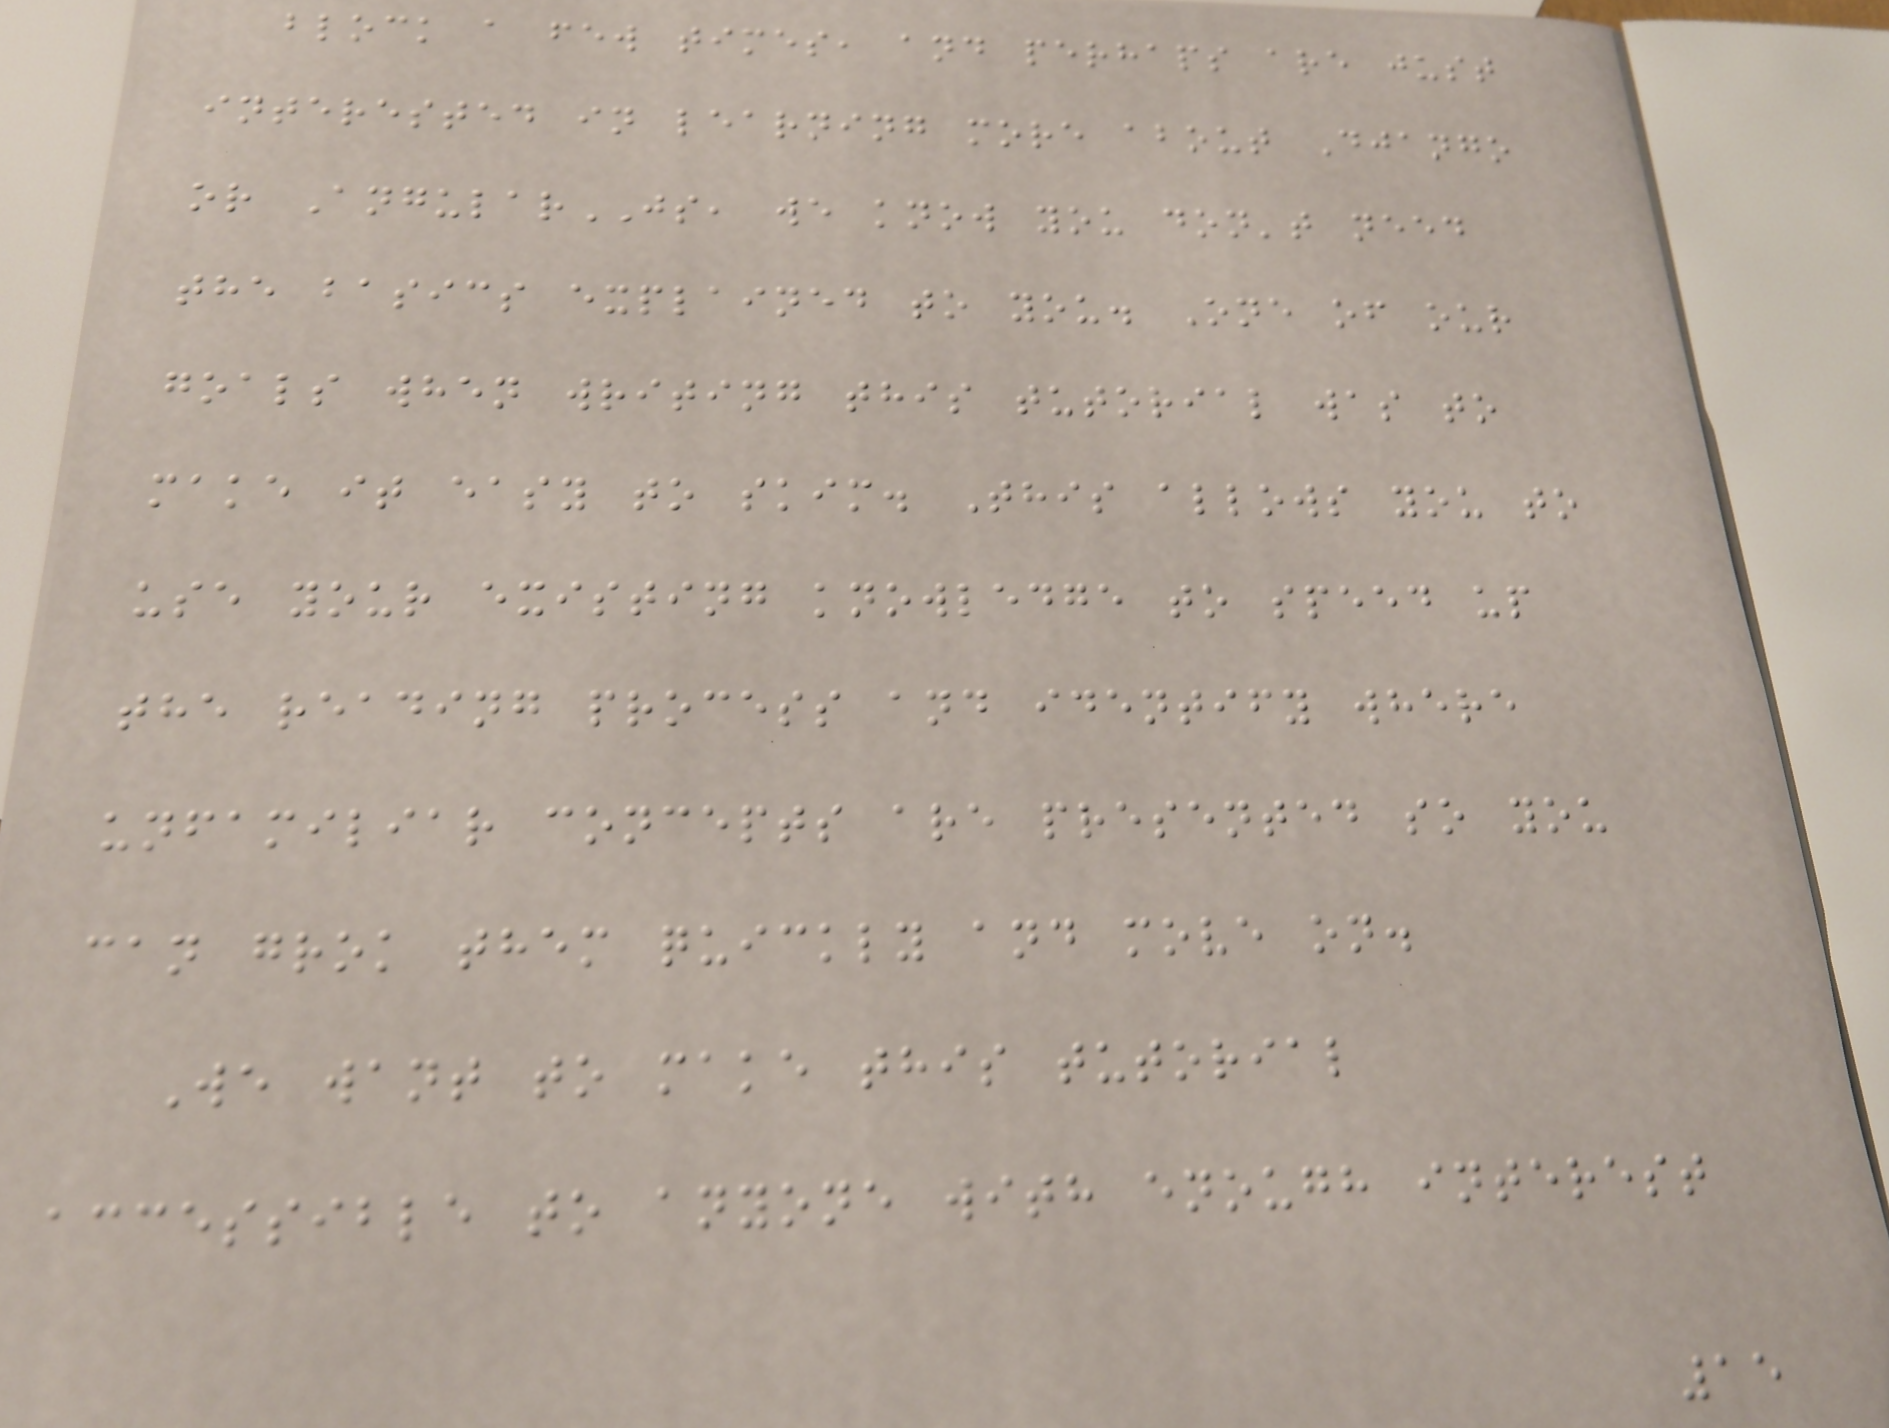block a few times, and perhaps are just
interested in learning more about Django
or AngularJS, we know you don't need
the basics explained to you. One of our
goals when writing this tutorial was to
make it easy to skim. This allows you to
use your existing knowledge to speed up
the reading process and identify where
unfamiliar concepts are presented so you
can grok them quickly and move on.
We want to make this tutorial
accessible to anyone with enough interest
15
